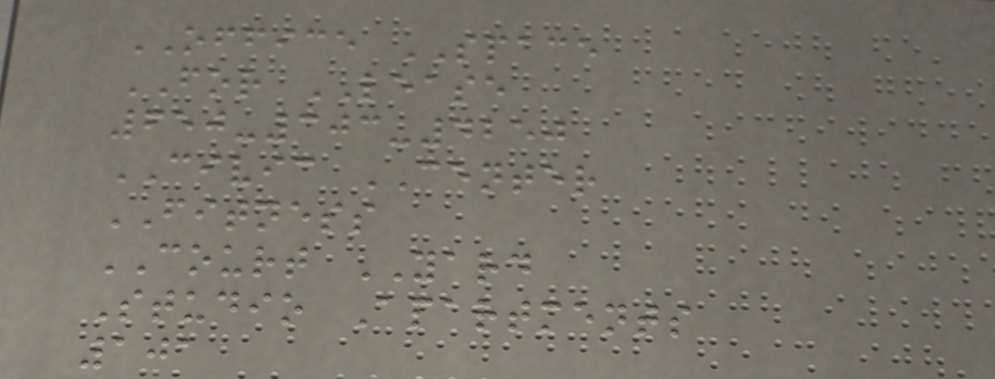OFFICE SPACE
FOR LEASE
650-303-4250
CIVIC CENTER
FITNESS
COURT YARD
Studio Apartments
101
